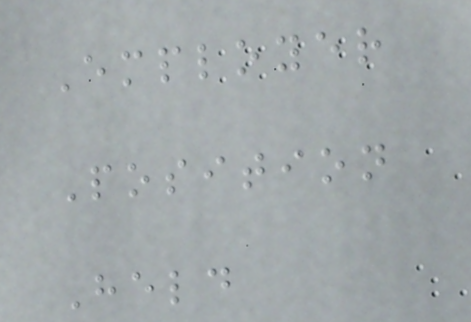Employer
Position
Held
